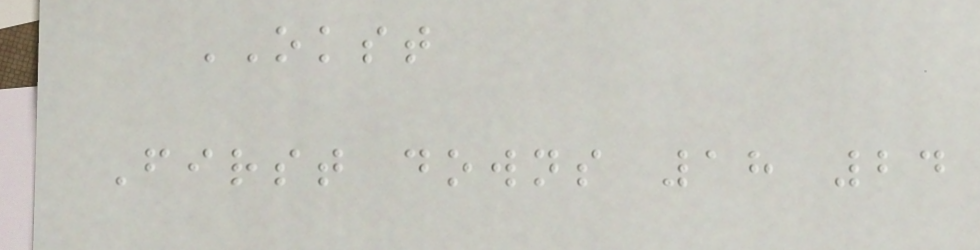OKST
First downs 18 24
